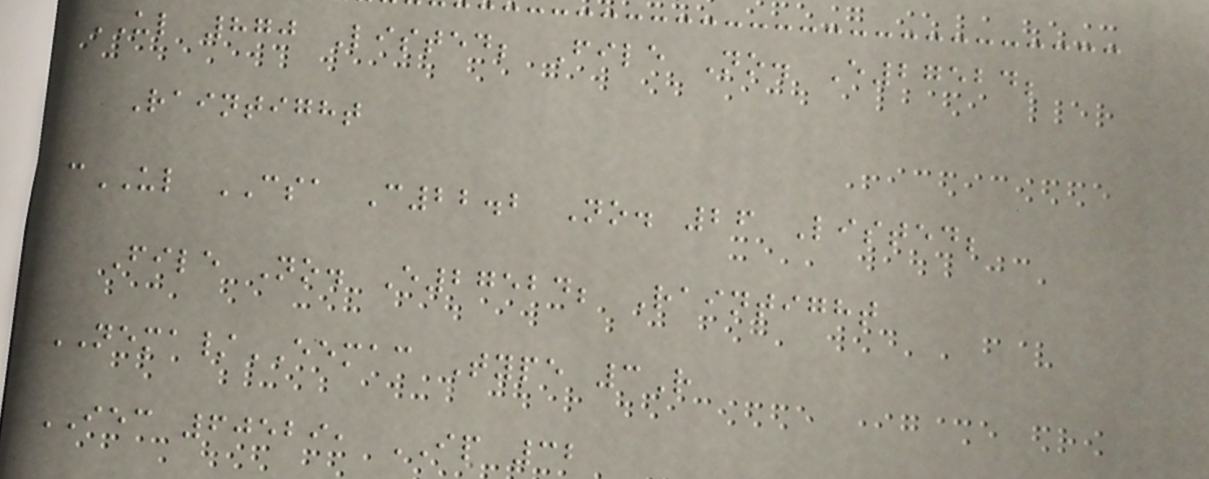UL 870 Listed; File No. E27524;
Raintight
cUL CSA C22.2 No. 26 Listed;
File No. E27524; Raintight
NEMA/EEMAC Type 3R
IEC 60529, IP 32
